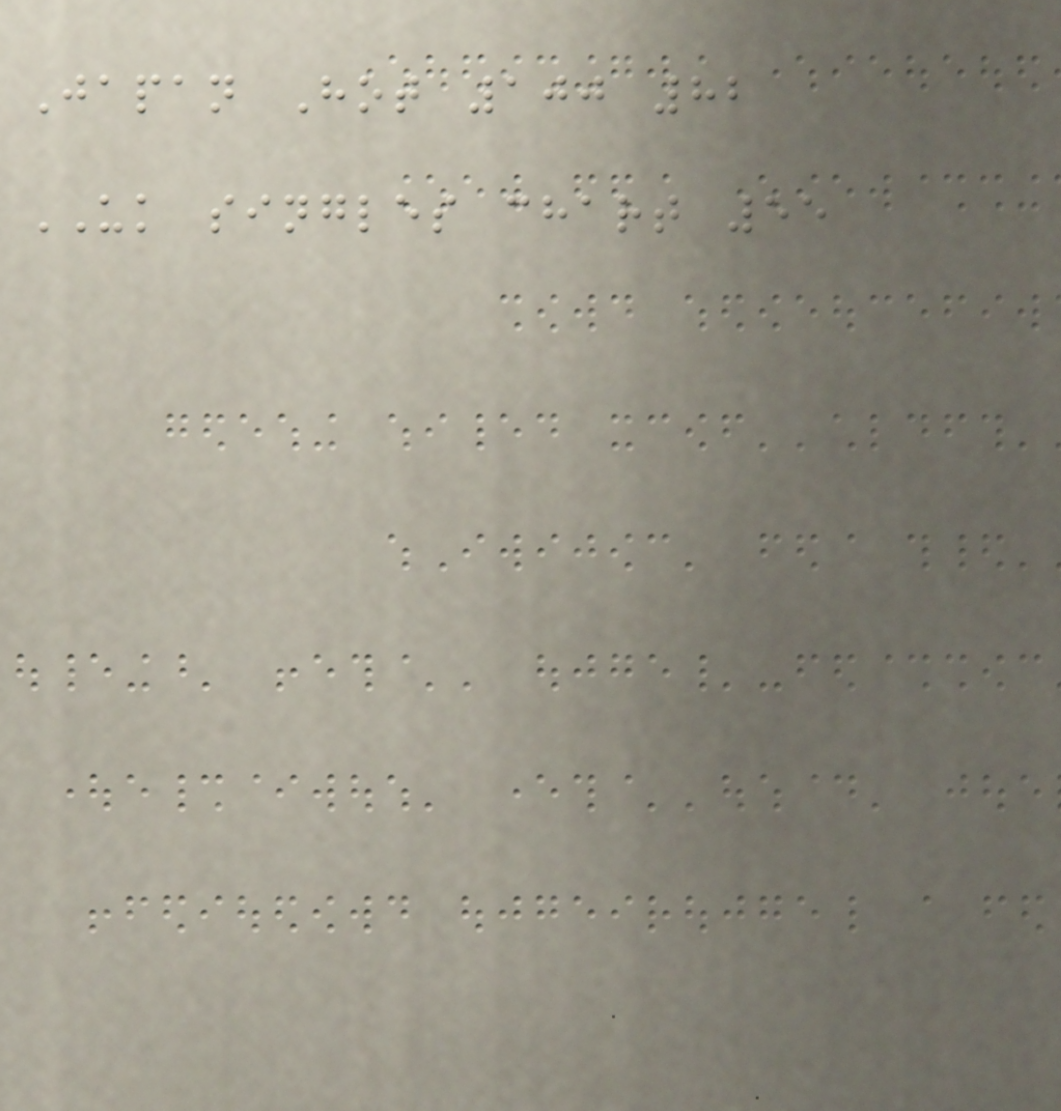Japan Hot 100 82
UK singles chart 55
